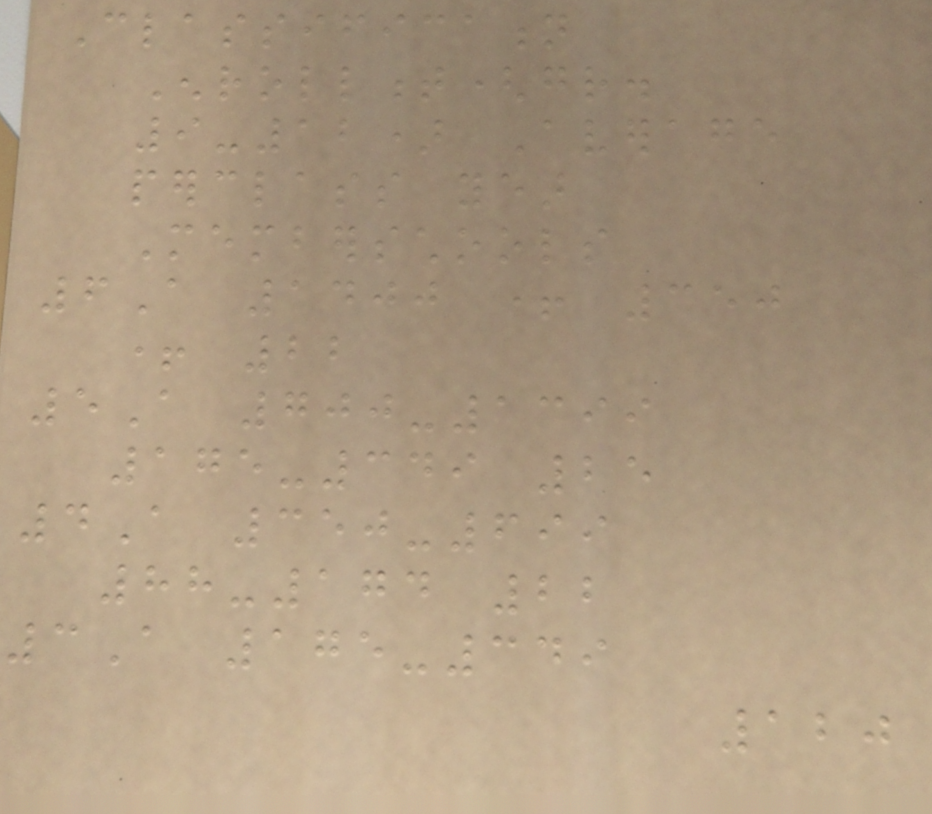Classification
Enrollment(gr.
9-12) Average
perclass year
Memberschools
6A 1400 + 350
+ 22
5A 700-1399
175-349 25
4A 350-699
88-174 22
3A 175-349
120
